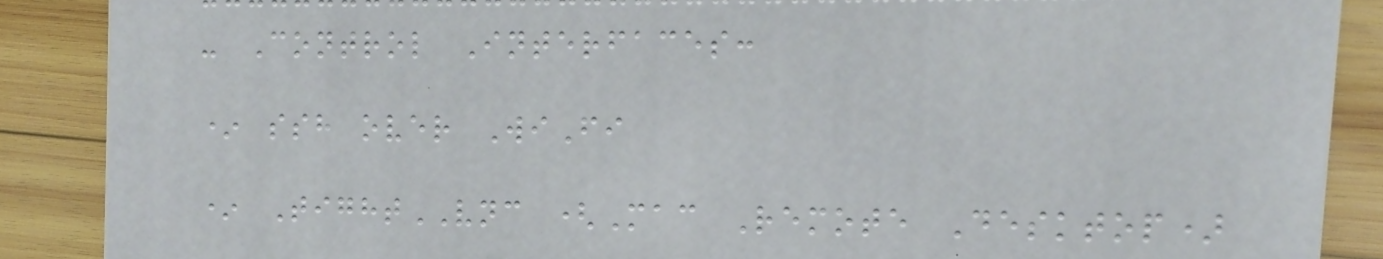- Control Interfaces:
* ssh over WiFi
* TightVNC (Mac Remote Desktop)
